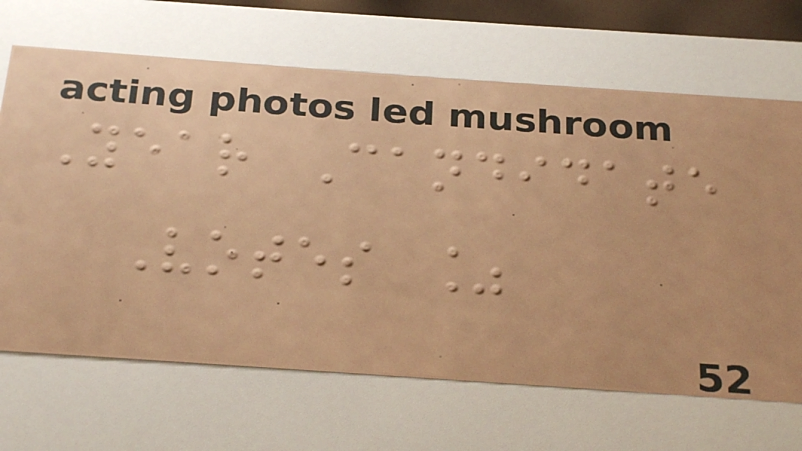Year Candidate
Votes %
